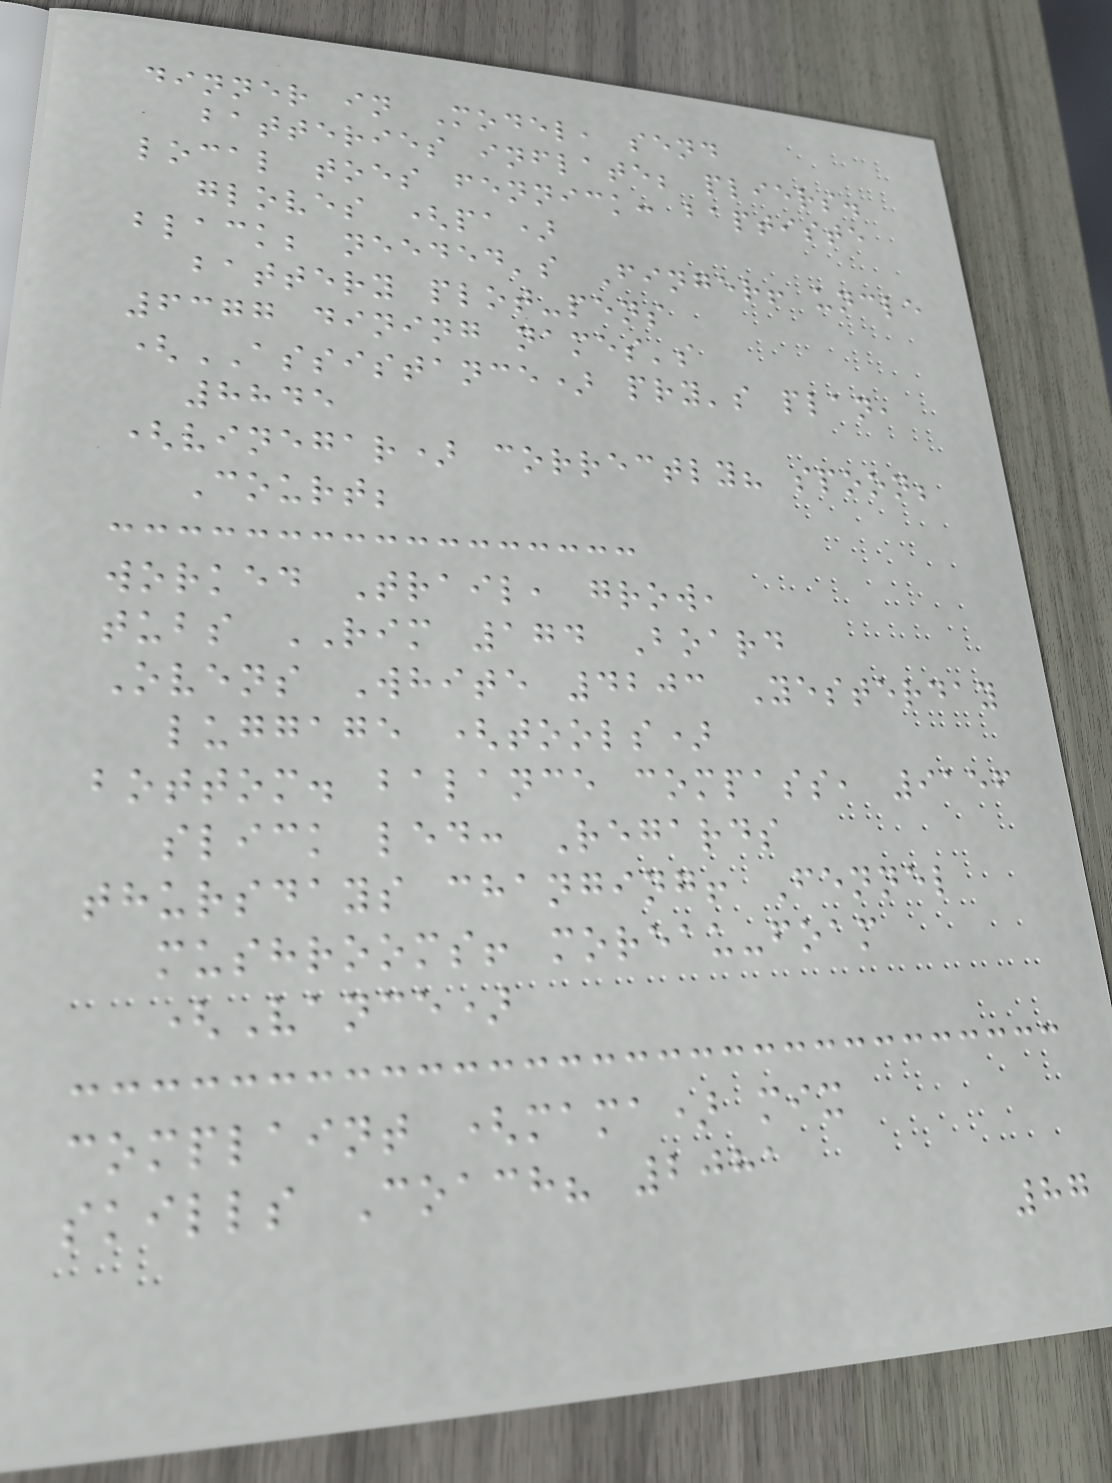dinner in Model, send
batteries inflate; pliers.
local toes fennick: baptiste
gloves (pa)
black; needed's Finger! uncle
battery plot-pens
6377 dining names's
(ASSISTANCE) pry's plan,
8845
(vinegar) correctly? spoon;
Court;
worked Trail, grow,
tubs RIM 174 Board
Ovens White 4203 Yesterday
luggage (tools)
bottom. balance compass, 9156
slick led: Regards
thursdays changing! Fennel
mushrooms! moreau-foam
(Vance)
complaint (mama) mix
skills Coach? 2081
87
